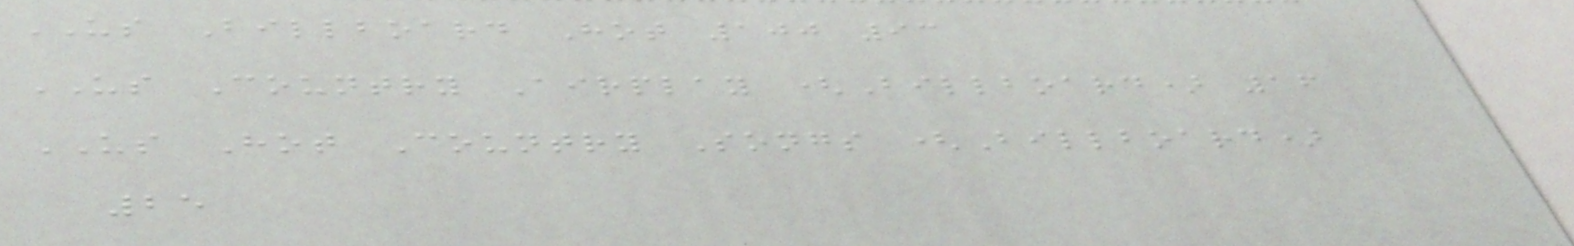US Billboard Hot 100 93
US Country Airplay (Billboard) 16
US Hot Country Songs (Billboard)
25
